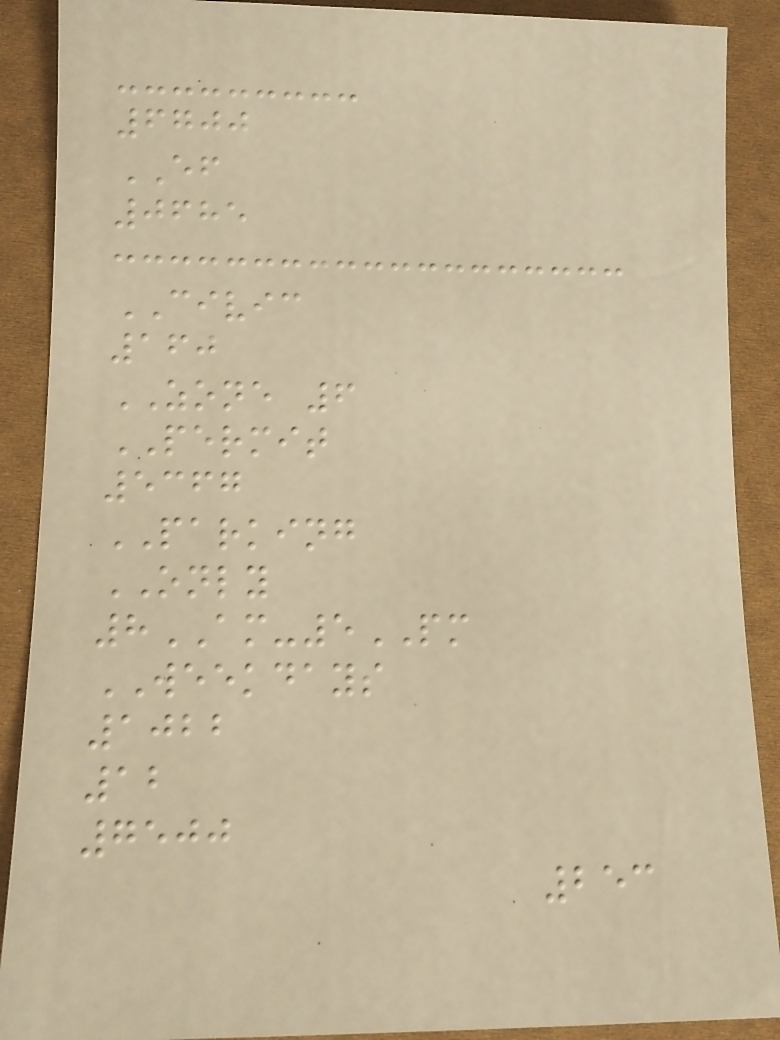6700
EF
0685
CIVIC
160
ZONE 6
PERMIT
5367
PARKING
ONLY
8AM-5PM
WEEKDAYS
1022
12
7500
253
